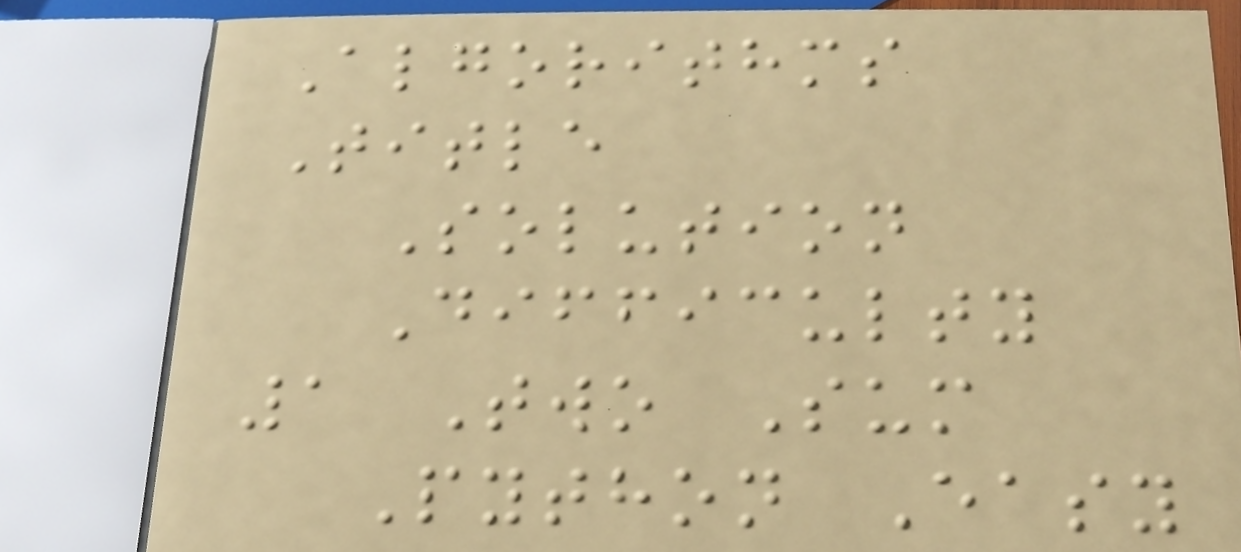Algorithms
Title
Solution
Difficulty
1 Two Sum
Python Easy
